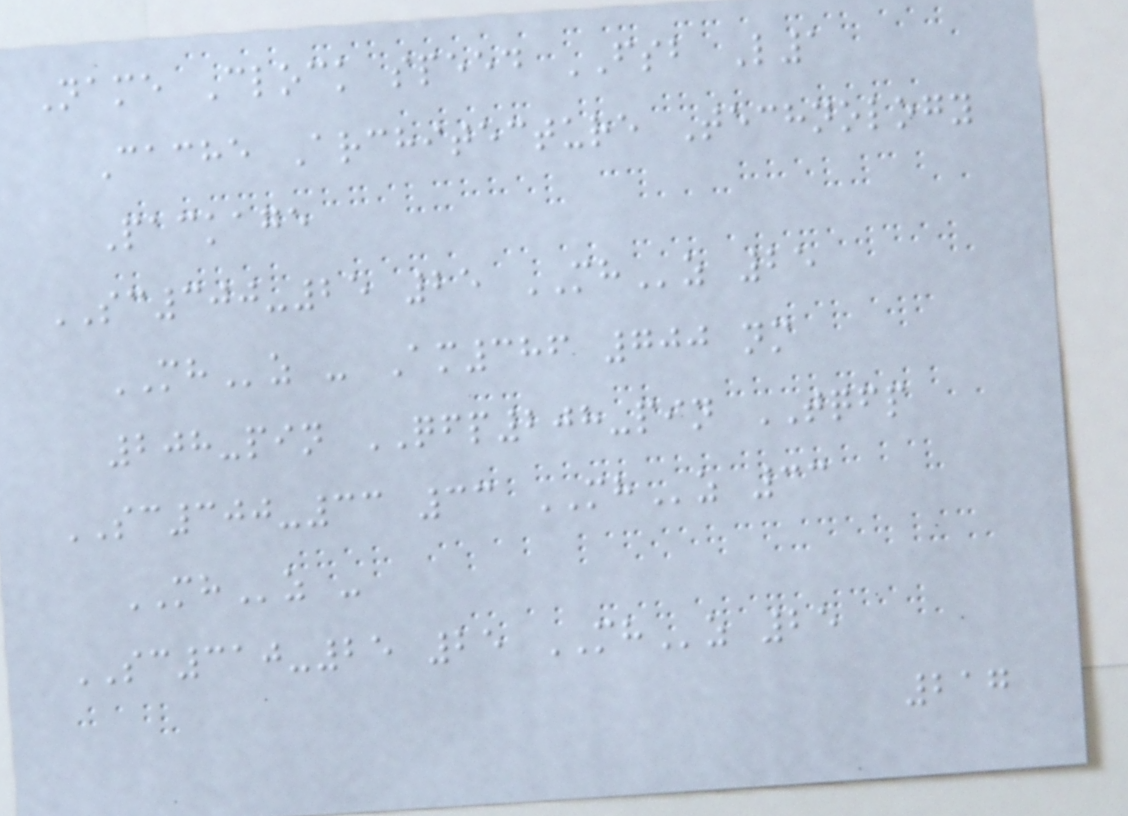Name Clock speed FSB L1
Cache Architecture Technology
Package
SC300-25 25 MHz 25
MHz - Am386 700 nm
208-pin QFP208-pin TQFP
SC300-33 33 MHz 33
MHz -
SC310-25 25 MHz 25
217
